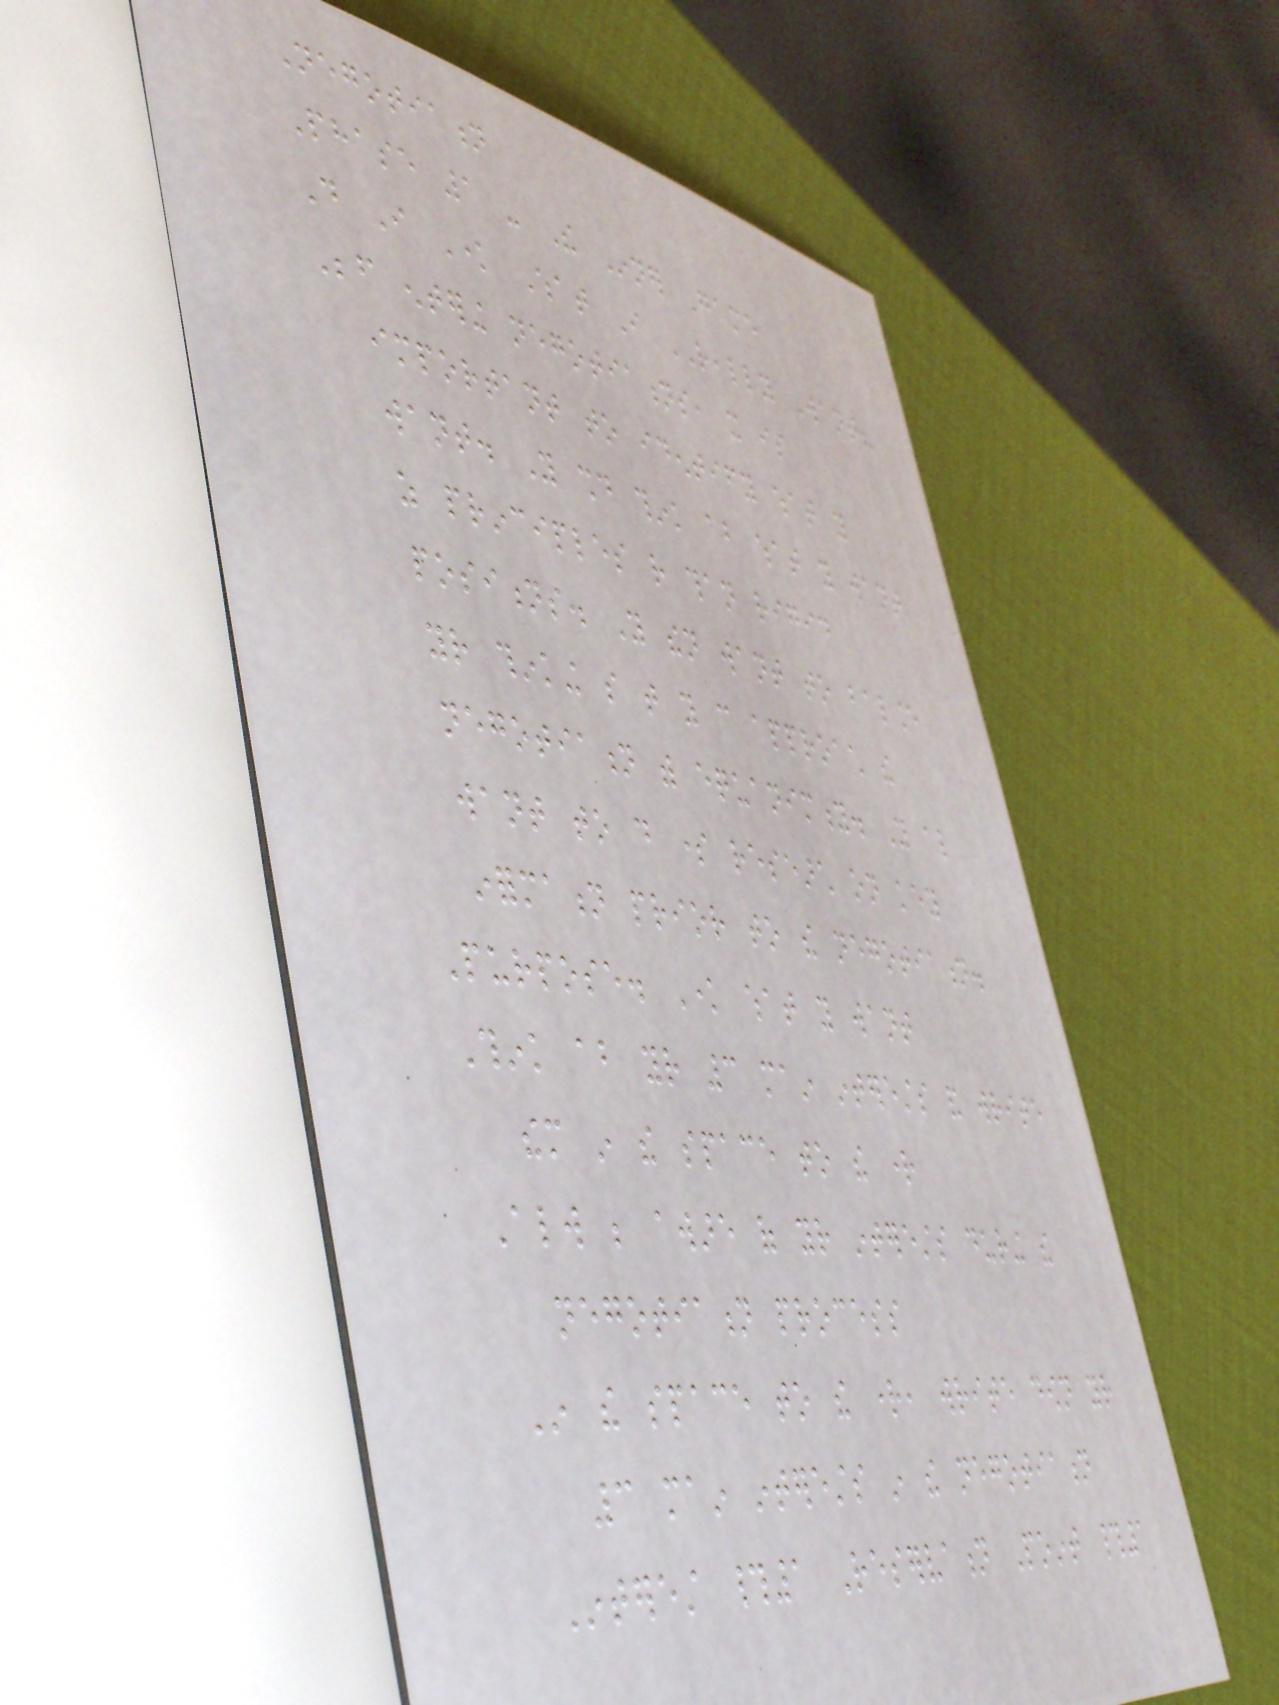Negotiation
Phase 1 - The Inner Game
Do I Know What I REALLY Want?
Before entering negotiations, it is
important to identify what you
want. You should think about what you want
as principles rather than rigid
positions. You then want to balance
your thinking so that you can approach the
negotiation with equanimity. You also
want to do some research on key
information prior to the negotiation.
Purpose. Know what you want
Think about your 3 main interests and write
them in the space to the right
Always be aware of your interests during the
negotiation process
In the space to the right, write down your
3 main interests in the negotiation
Interest #1 Reservation Point #1
